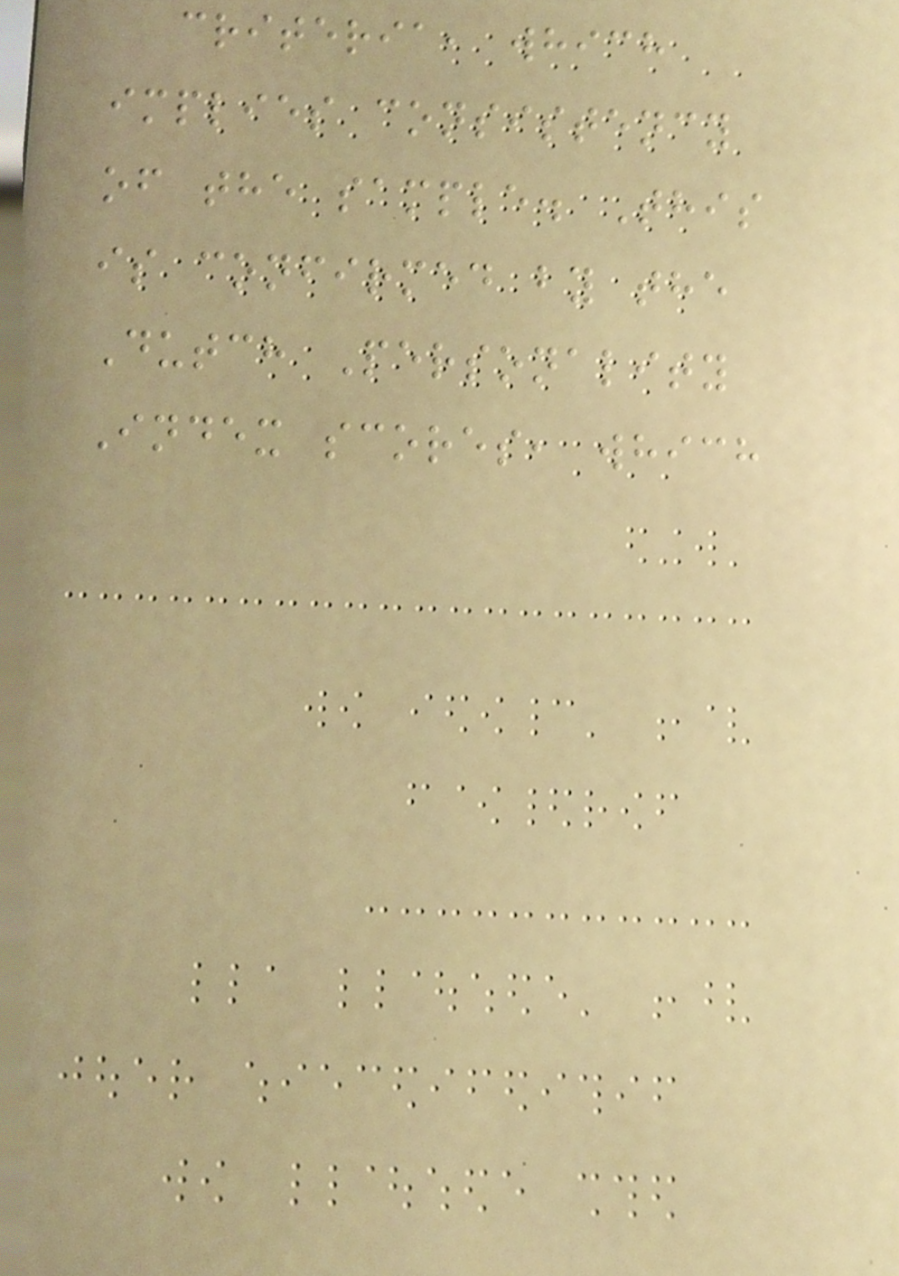criteria, which
implies consistency
of the sample. This
is confirmed by the
Dutch Personality
Index scores, which
